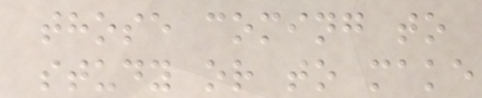those coming to
study or to make
